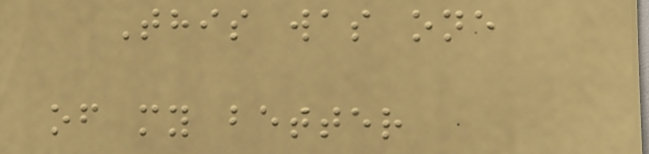This was one
of my better
